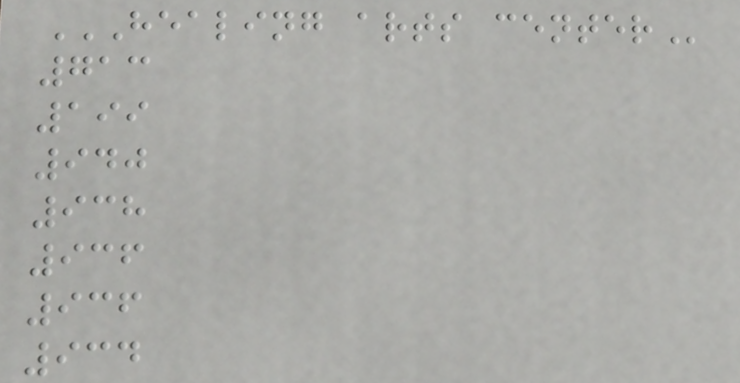HEALING ARTS CENTER
713
199
940
938
936
936
934
